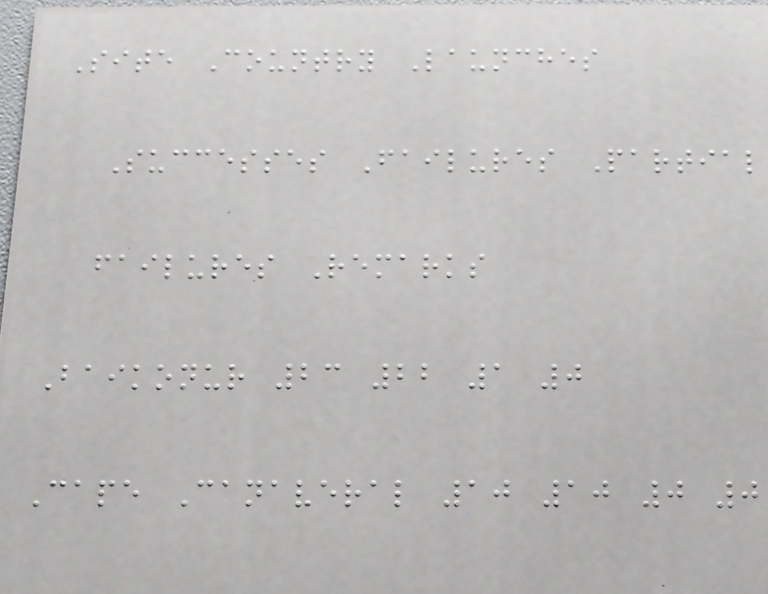Site Country Launches
Successes Failures Partial
failures Remarks
Baikonur 23 22 1 0
Cape Canaveral 10 10 0 0
